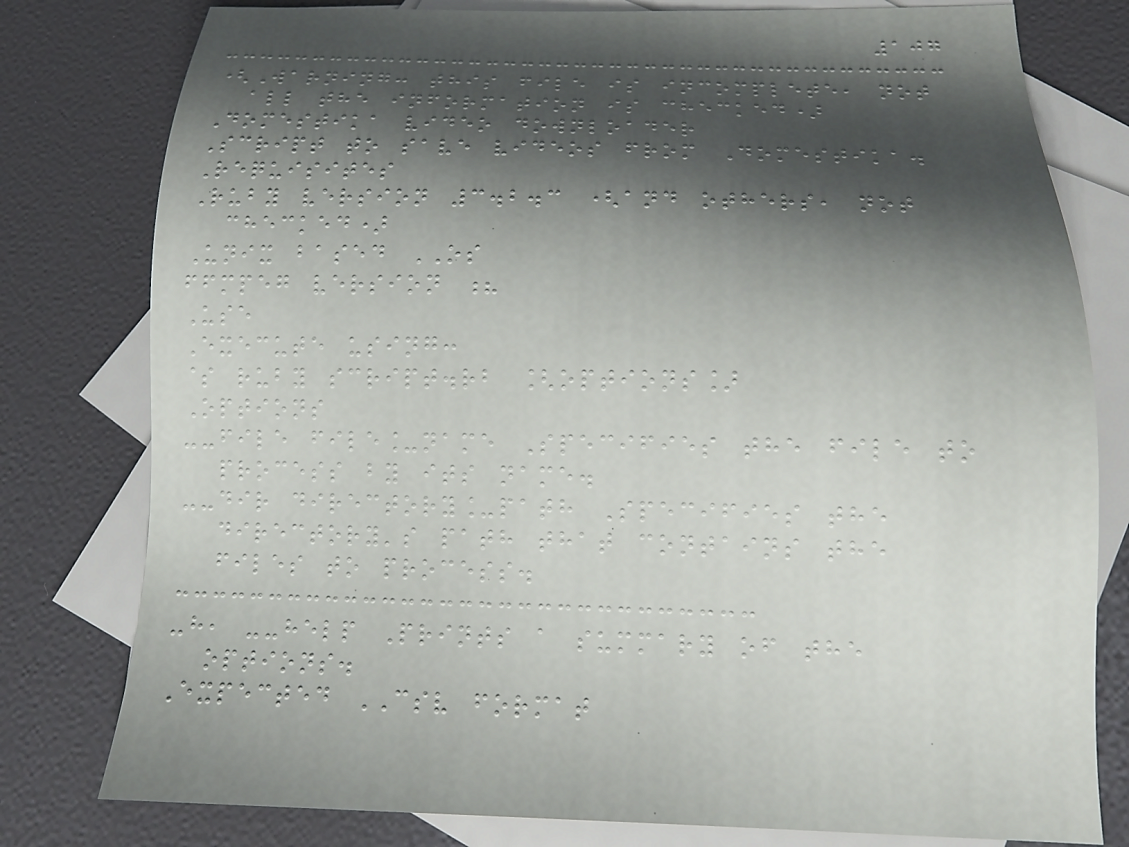107
(Warning: this file is incomplete, not
all the information is checked)
Domestika video downloader
Script to save videos from Domestika.
Requisites
Ruby version 3.2.3 (and others, not
checked)
Unix based OS
ffmpeg version ?
Use
Execute using:
$ ruby script.rb [options]
Options
--file file_name Specifies the file to
process by its name.
--dir directory_path Specifies the
directory's path that contains the
files to process.
-h, --help Prints a summary of the
options.
Expected CSV format
